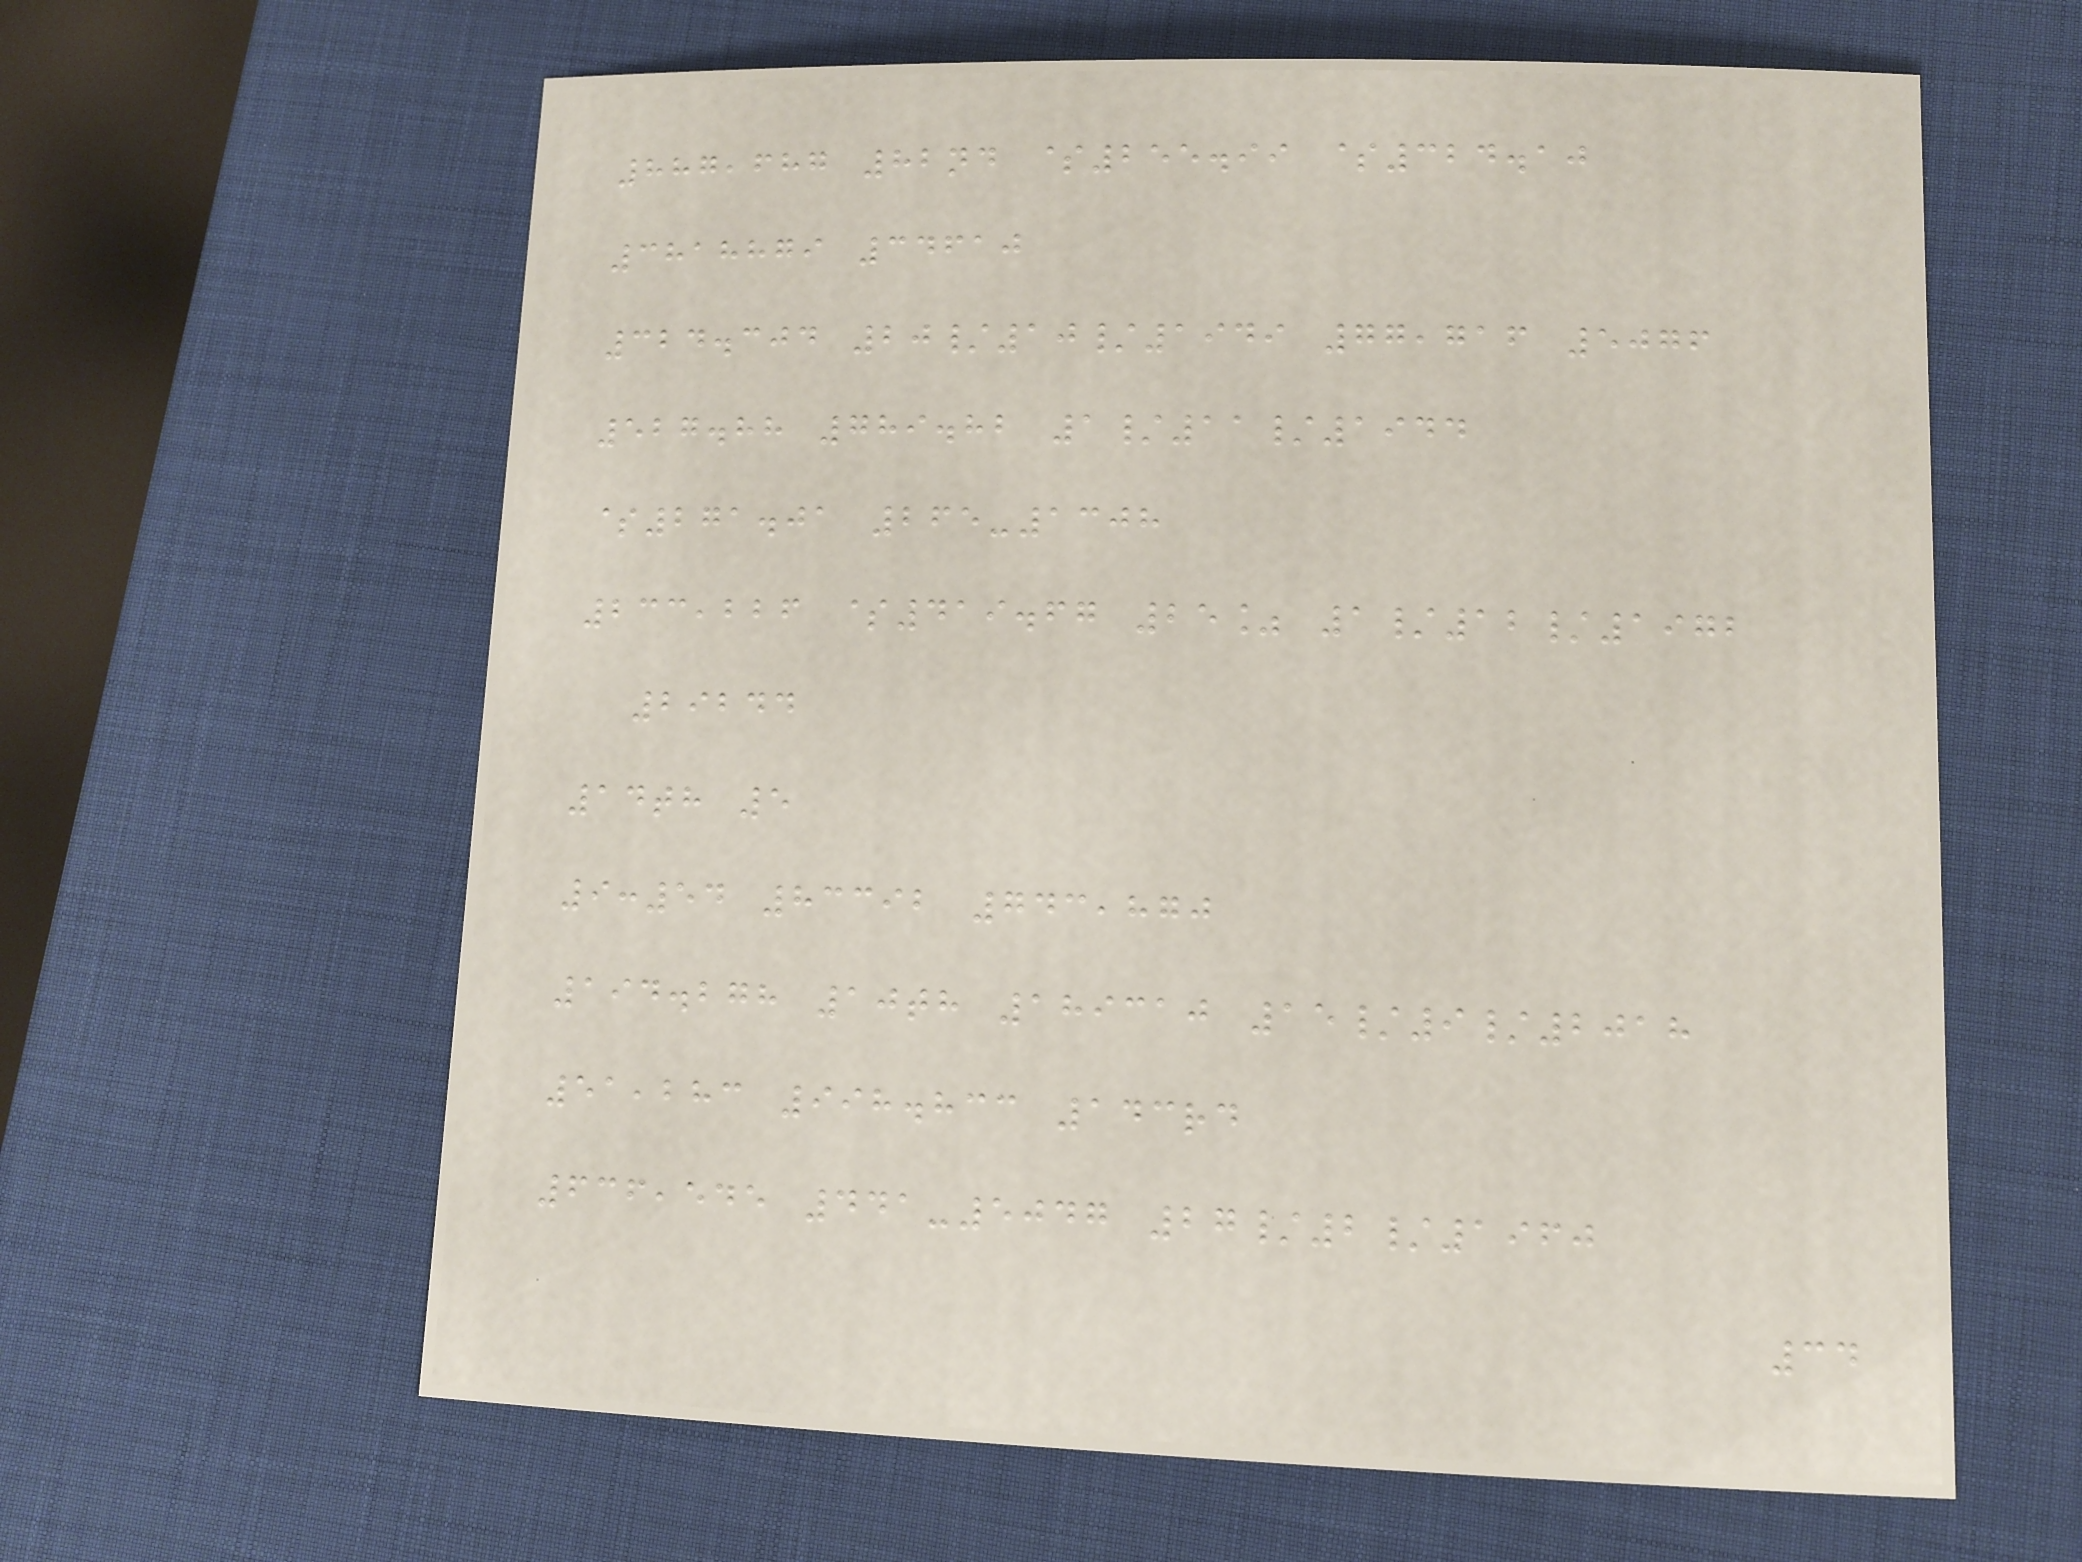887,687 82nd $255.99 $324.10
3818879 34610
324.304 20/10/1949 77,716 5076
527.88 789.82 1/11/1944
$271.01 265-1308
233,226 $419.67 25% 1/12/1972
29244
14th 5
9:54 83392 743,870
194.278 10th 189310 15/9/2018
51,283 998.833 143rd
636,545 441-5047 27/2/1960
34
